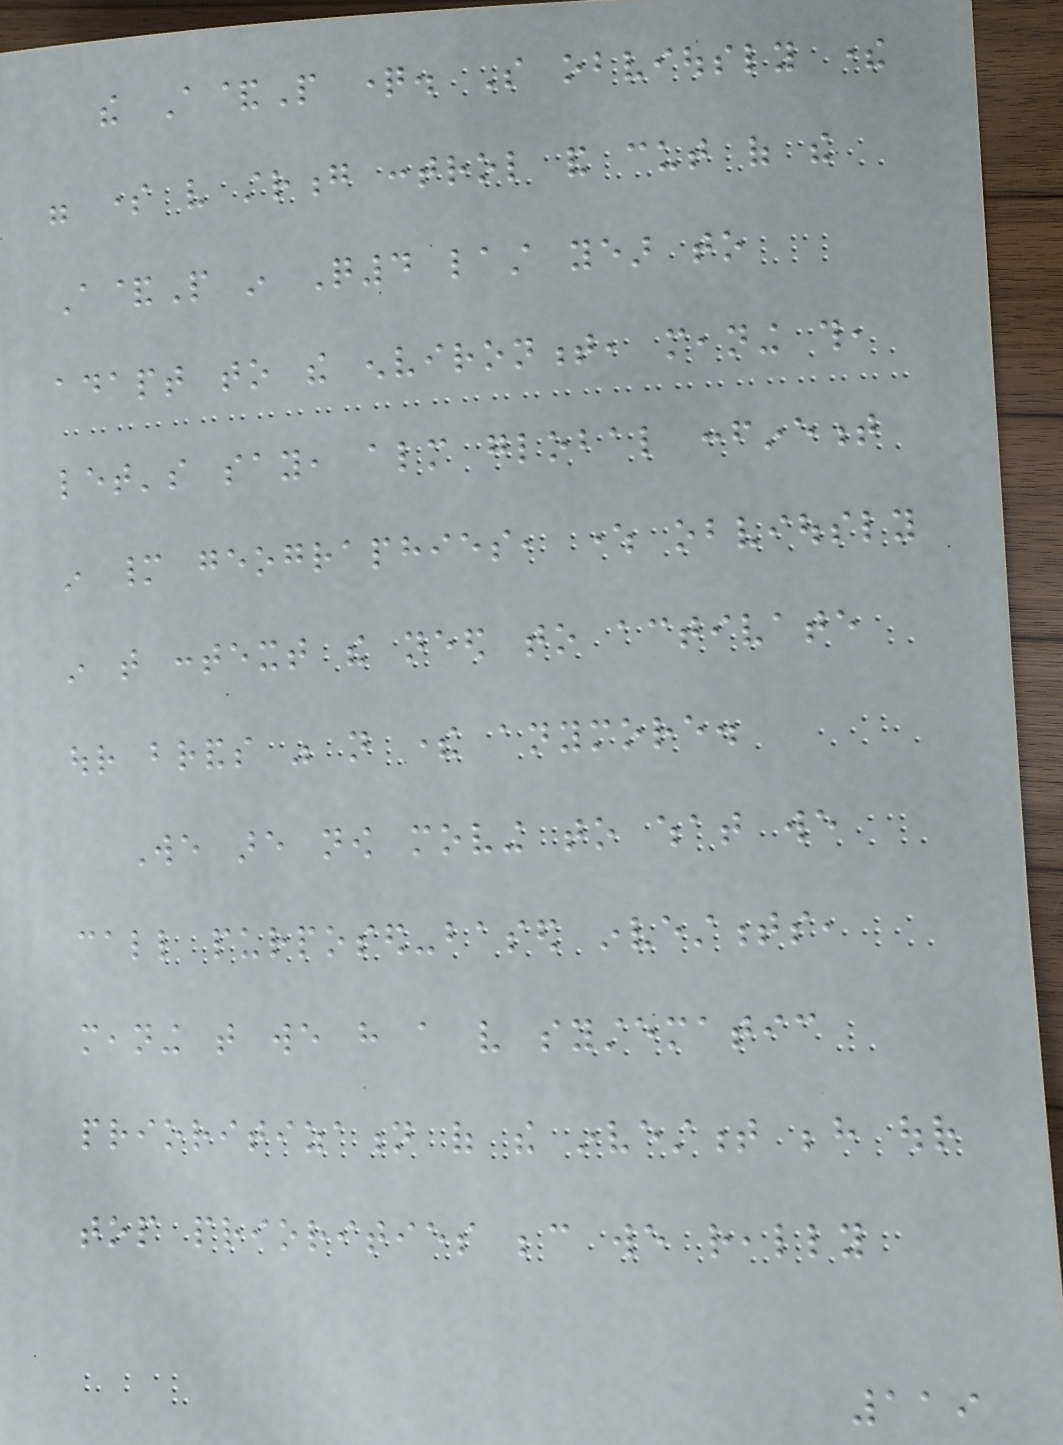the A&P question. So obviously there
were some very strong control and cut of the
A&P in Q4 last year to
adapt to the environment, meaning this,
let's say, almost global confinement
in many geographies, where obviously
in that context the need to activate
our brands was not there anymore.
We are now moving to what we
call purposed-based investments,
meaning that we have a very systematic
prioritization of the investment behind our
top priorities because we really
119
